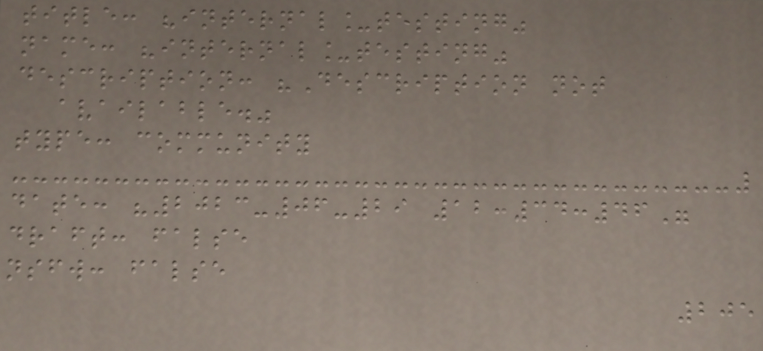title: "internal_testing"
name: "internal_testing"
description: "Description not
available."
type: community
date: "2023-06-29 12:34:46"
draft: false
nsfw: false
205
